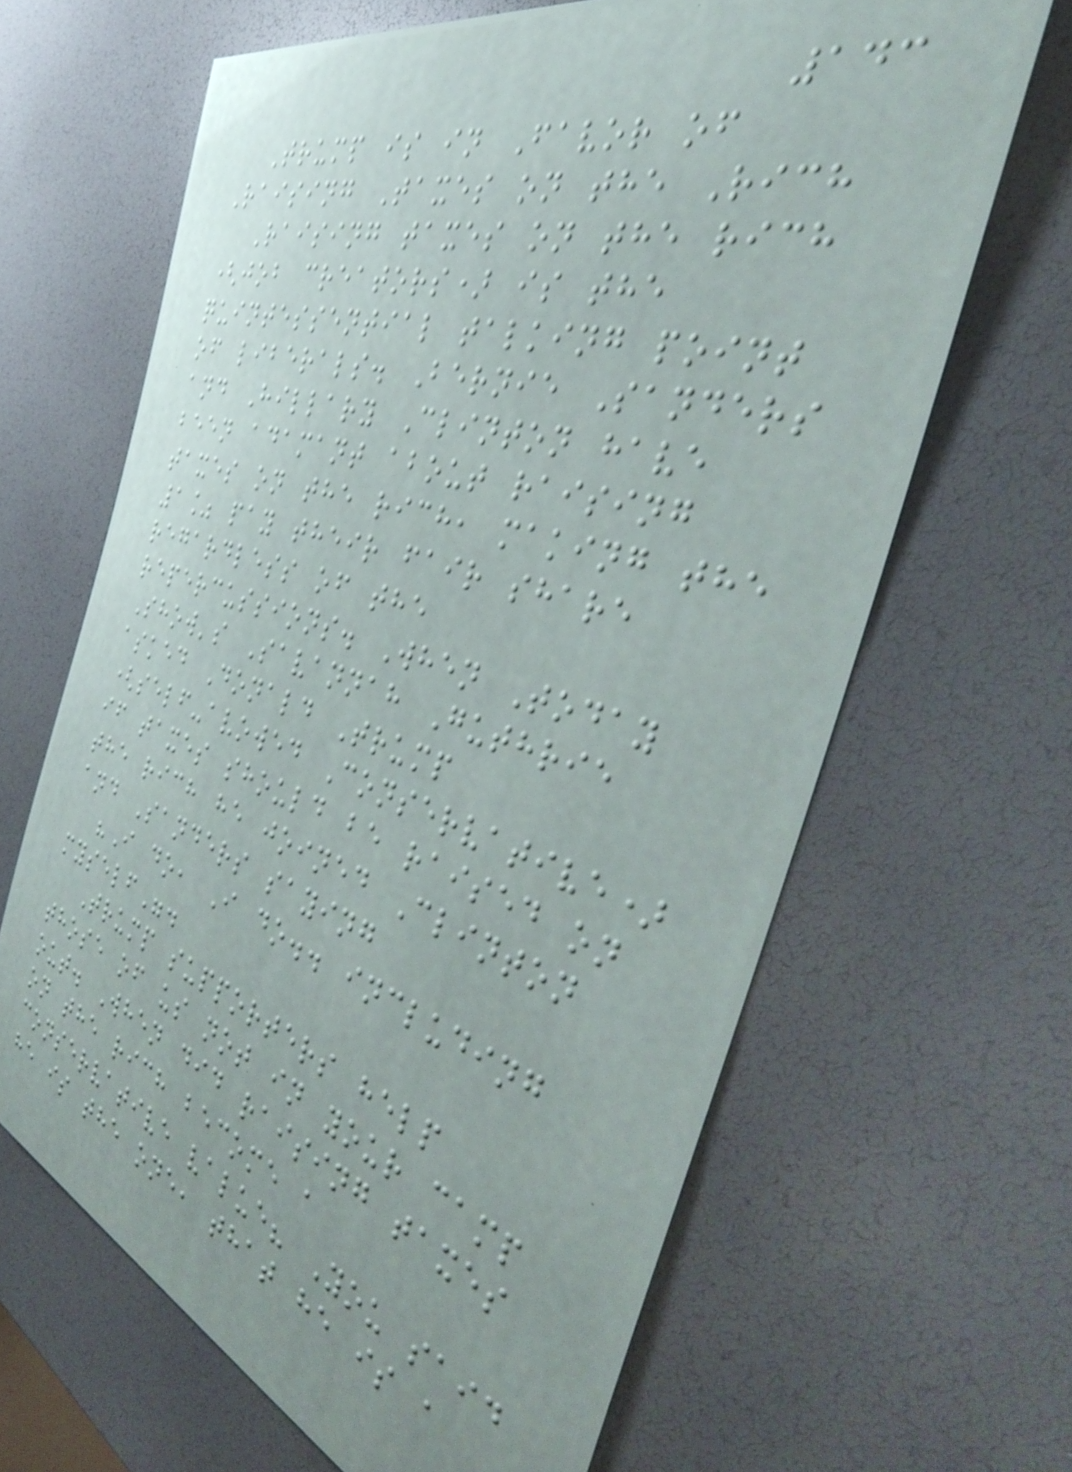143
Trump is in Favor of
Raising Taxes on the Rich
Raising taxes on the rich
(job creators) is the
quintessential talking point
of liberals. Bernie Sanders
and Hillary Clinton have
been adamant about raising
taxes on the rich, making the
1% pay their fair share
regardless of the
repercussions. When Today
Show's Savannah Guthrie
asked Donald Trump
(self-avowed Conservative)
if taxes should be raised on
the rich he joined Clinton
and Sanders saying
"I do, I do.. including
myself".
Trump supporters help
those of us not in your camp
out. When did raising taxes
on the rich become a
conservative value? You said
he is the one, that he is a
